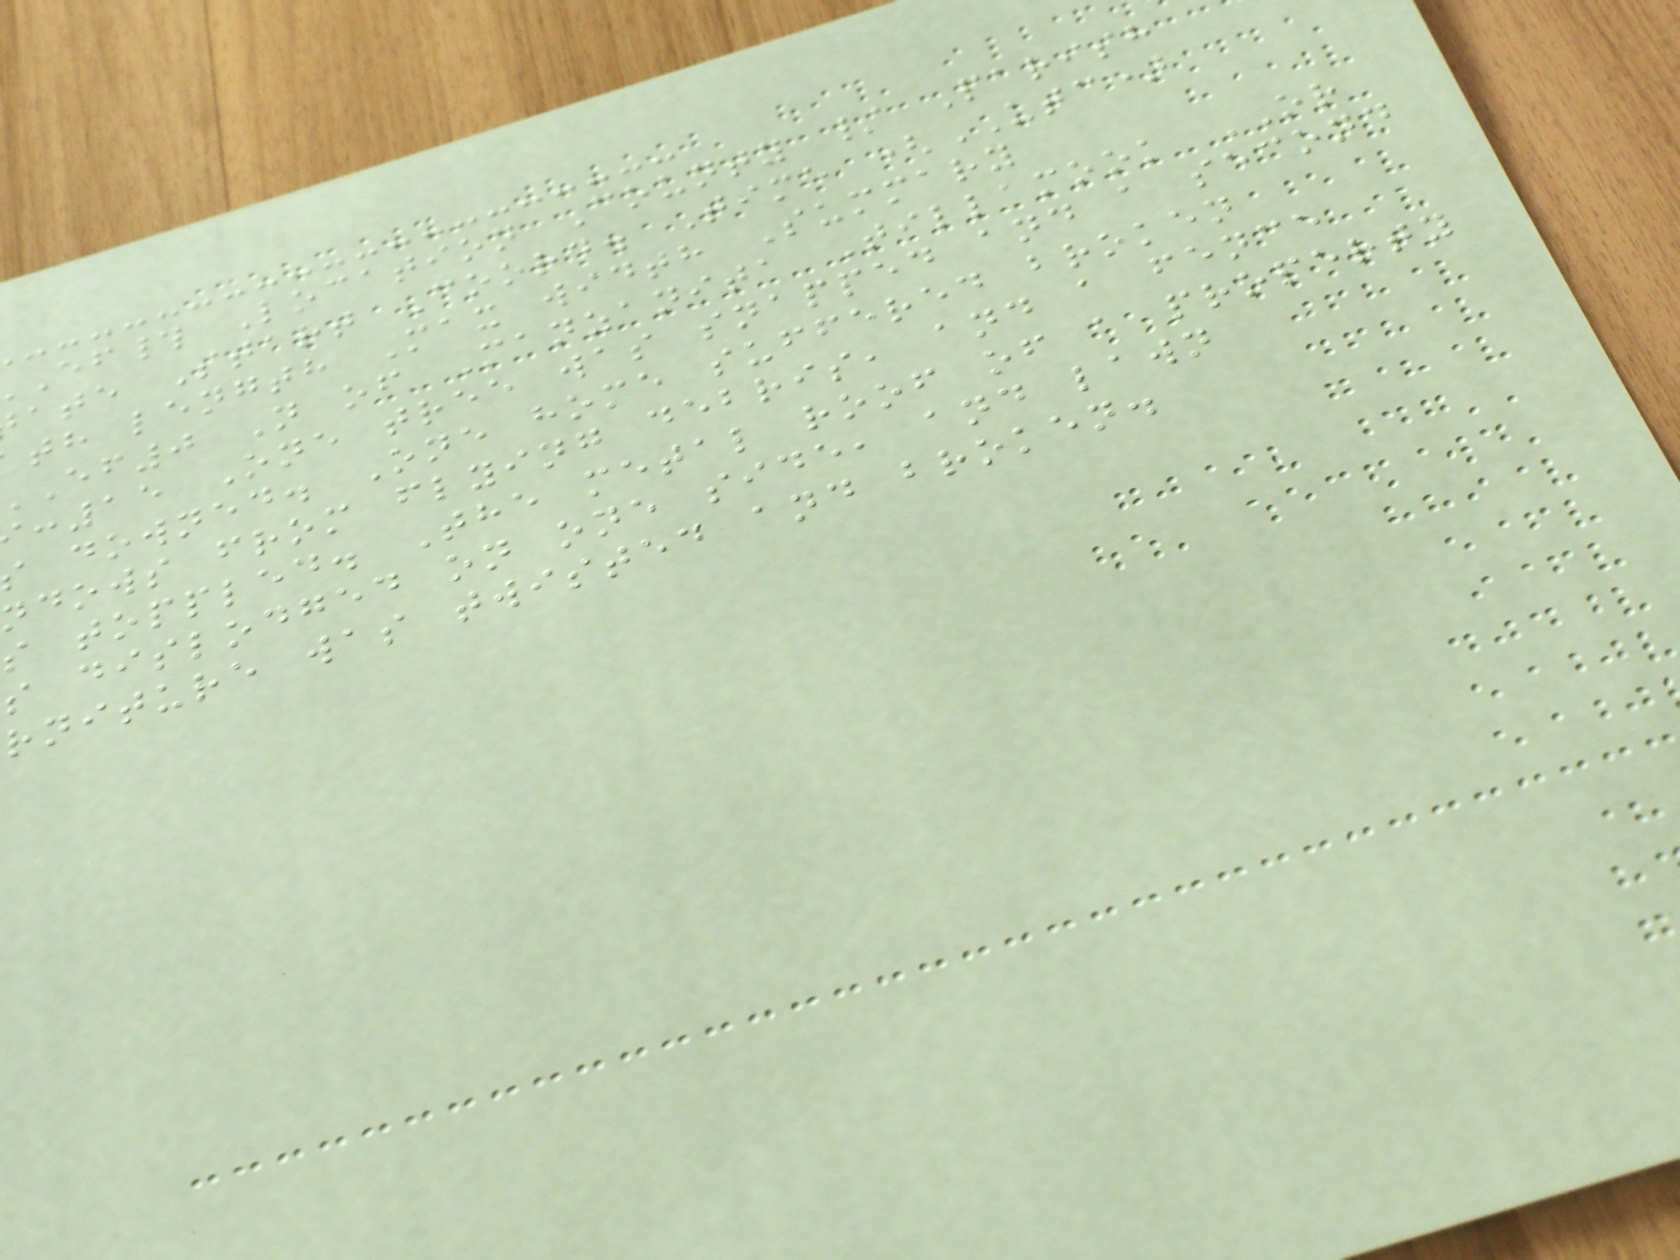ef# Location County / Parish
ate Start Coord. Time (UTC)
th length Max width Summary
ef0 N of Manzanita Tillamook OR
:15 One tree was snapped and a second
downed. One home suffered broken
ndows from flying debris, and a fence
s toppled. The metal roof of a property
s dislodged on one side, and lawn
rniture was twisted and broken.
